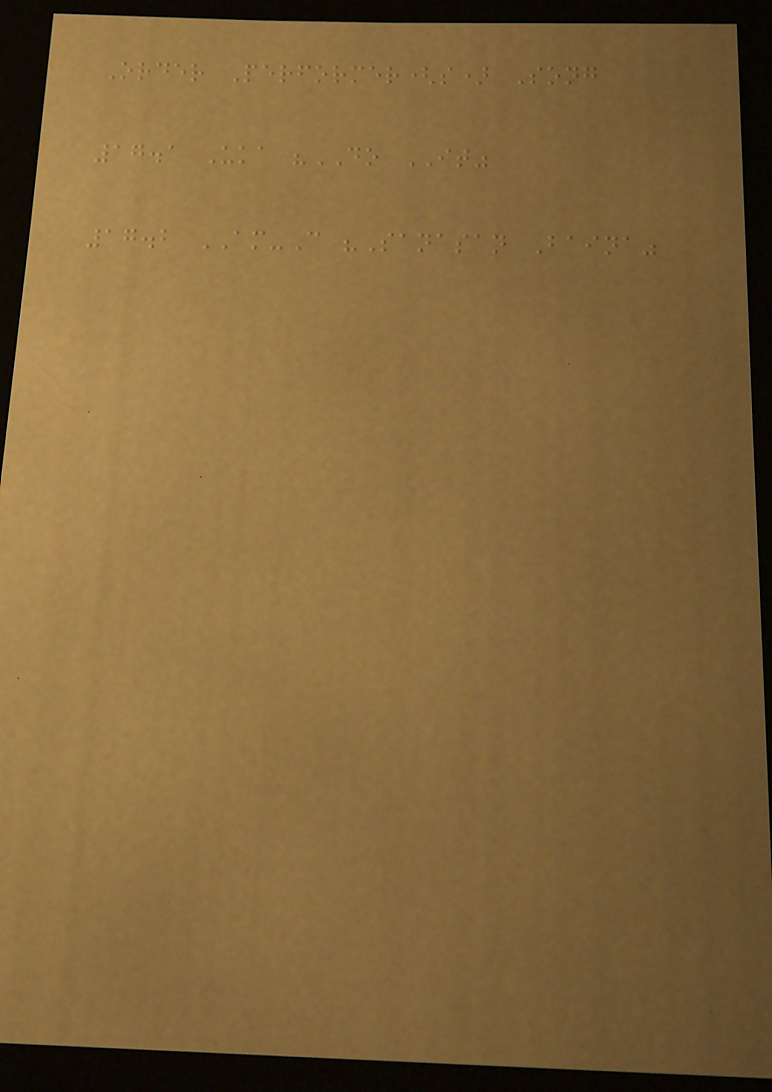Order Performer(s) Song
17.1 Uka "DO IT"
17.2 AM-C "Sanasan Baina"
